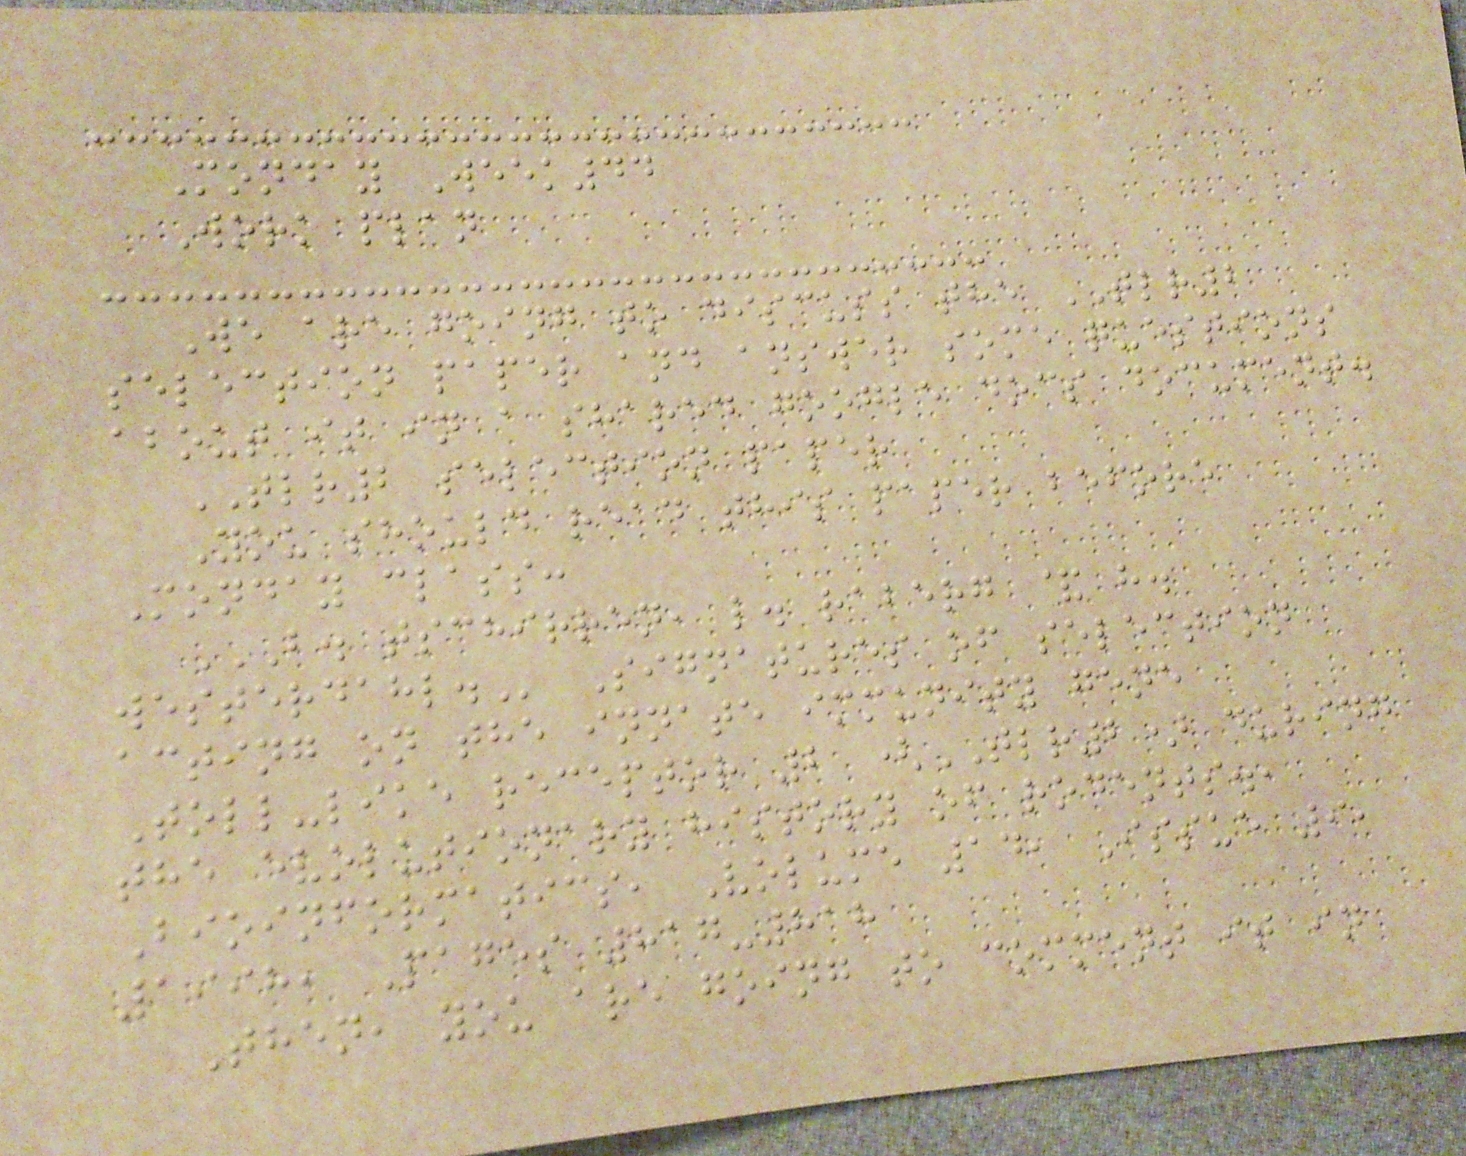Monday Week44
Work plan
We are going to discuss the TLR2
selection paper and answer some questions
about it in a shared google docs document.
TLR2 selection paper
You should read this paper before
Monday class:
B. TSCHIRREN, L. RABERG & H.
WESTERDAHL. Signatures of selection
acting on the innate immunity gene
Toll-like receptor 2 (TLR2) during
the evolutionary history of rodents.,
Bioinformatics, Volume 14, Issue 9,
1998, Pages 817-818
Then, you are going to comment it in
